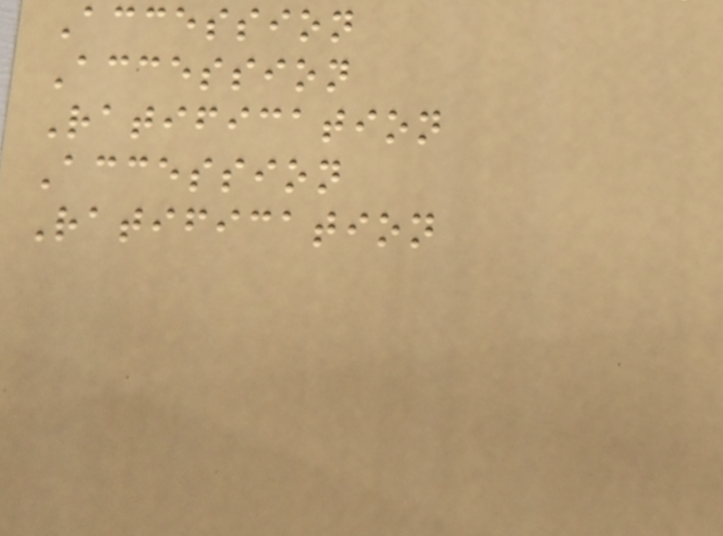Accession
Accession
Ratification
Accession
Ratification
